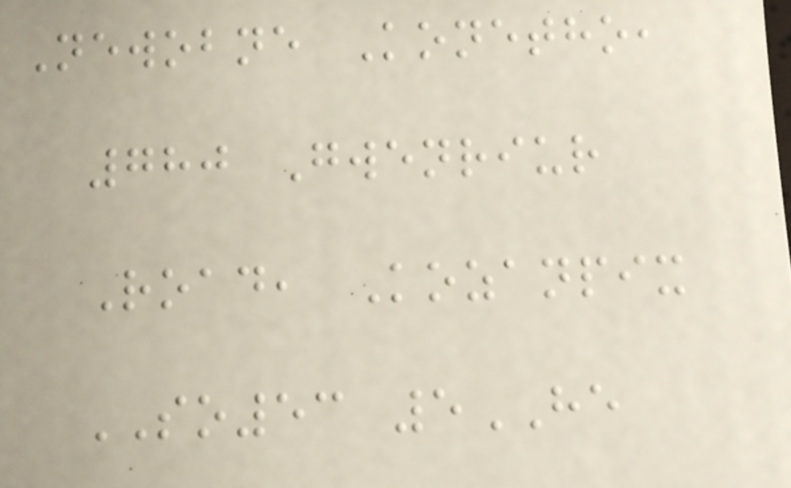Newobne Konetho,
780 Gwenriur
Road, Kozanpix
SO53 5HE
